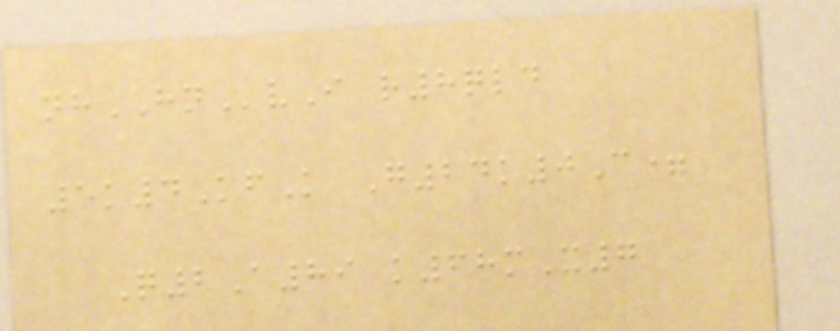nhHNvI r8qld
5k4KfK G24k0C=
Q2A89 k68mX7
